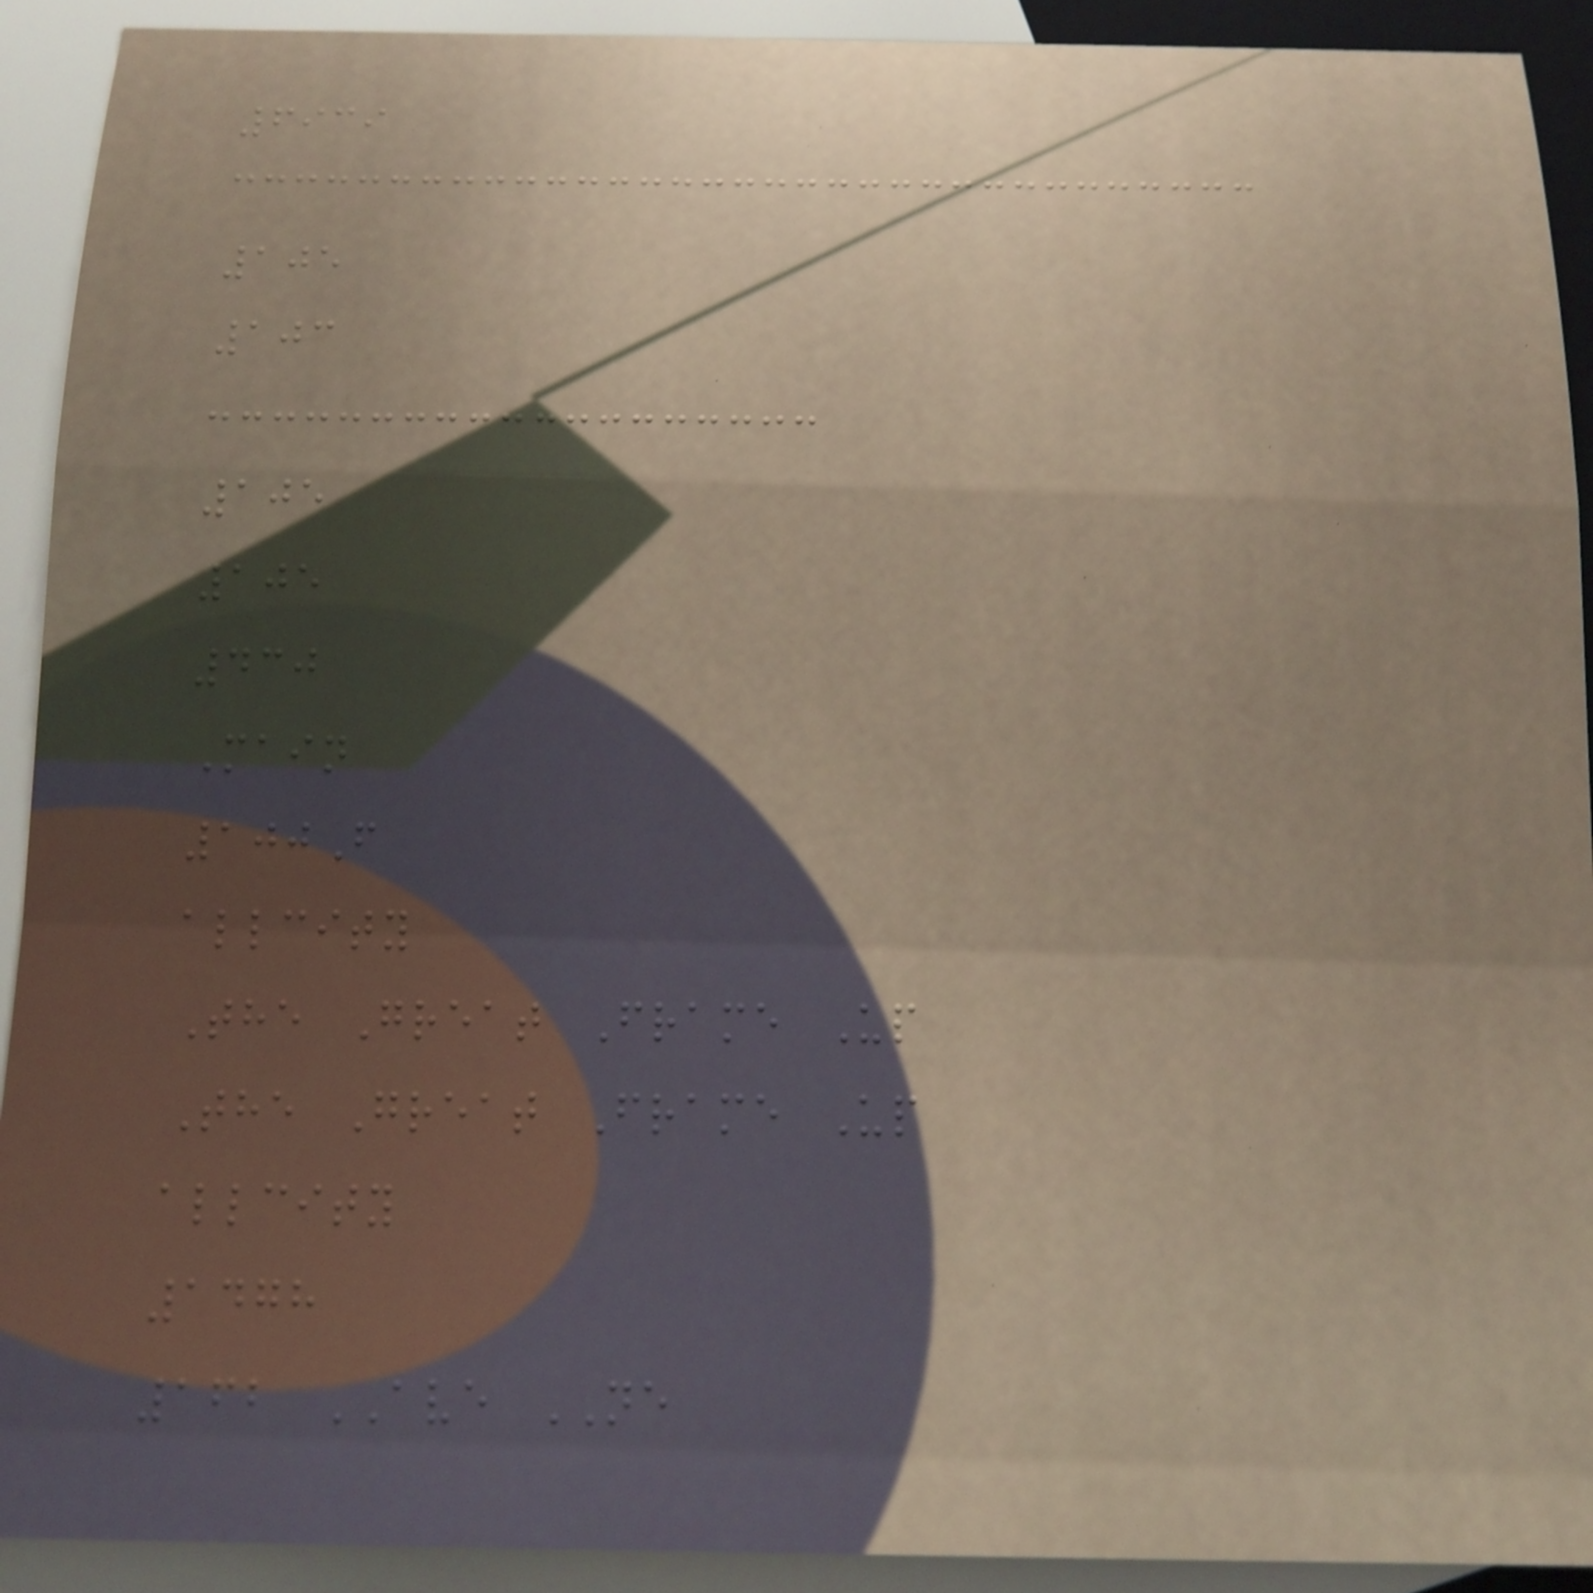6939
105
103
105
105
430
Main
100F
allcity
The Great Frame Up
The Great Frame Up
allcity
1478
162 AVE NE
